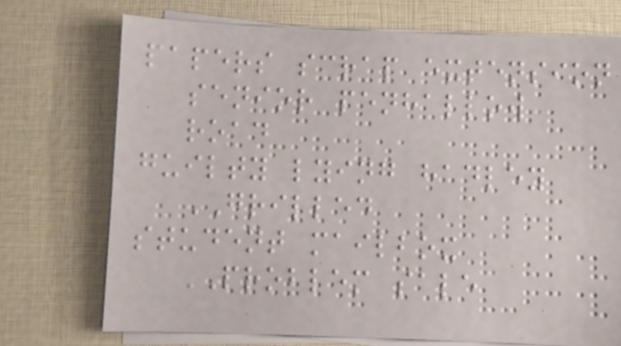papers scrap extension
senior penhallow
road
guilty lying hadley
GRILLED
student mailbox
PROBLEM sale
